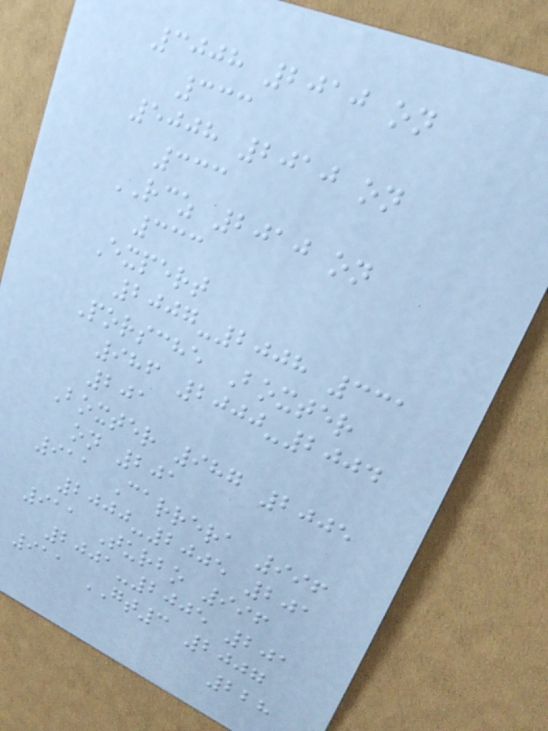3008 2010 on
333
5008 2010 on
333
RCZ 2010 on
333
Expert
2007-2008 331
Porsche Boxter
986 2000-2004
201
Boxter 987 2005
on 201
911 Carrera 996
2000-2005 201
911 Turbo 996
2001-2005 201
911 GT3 2007
228
